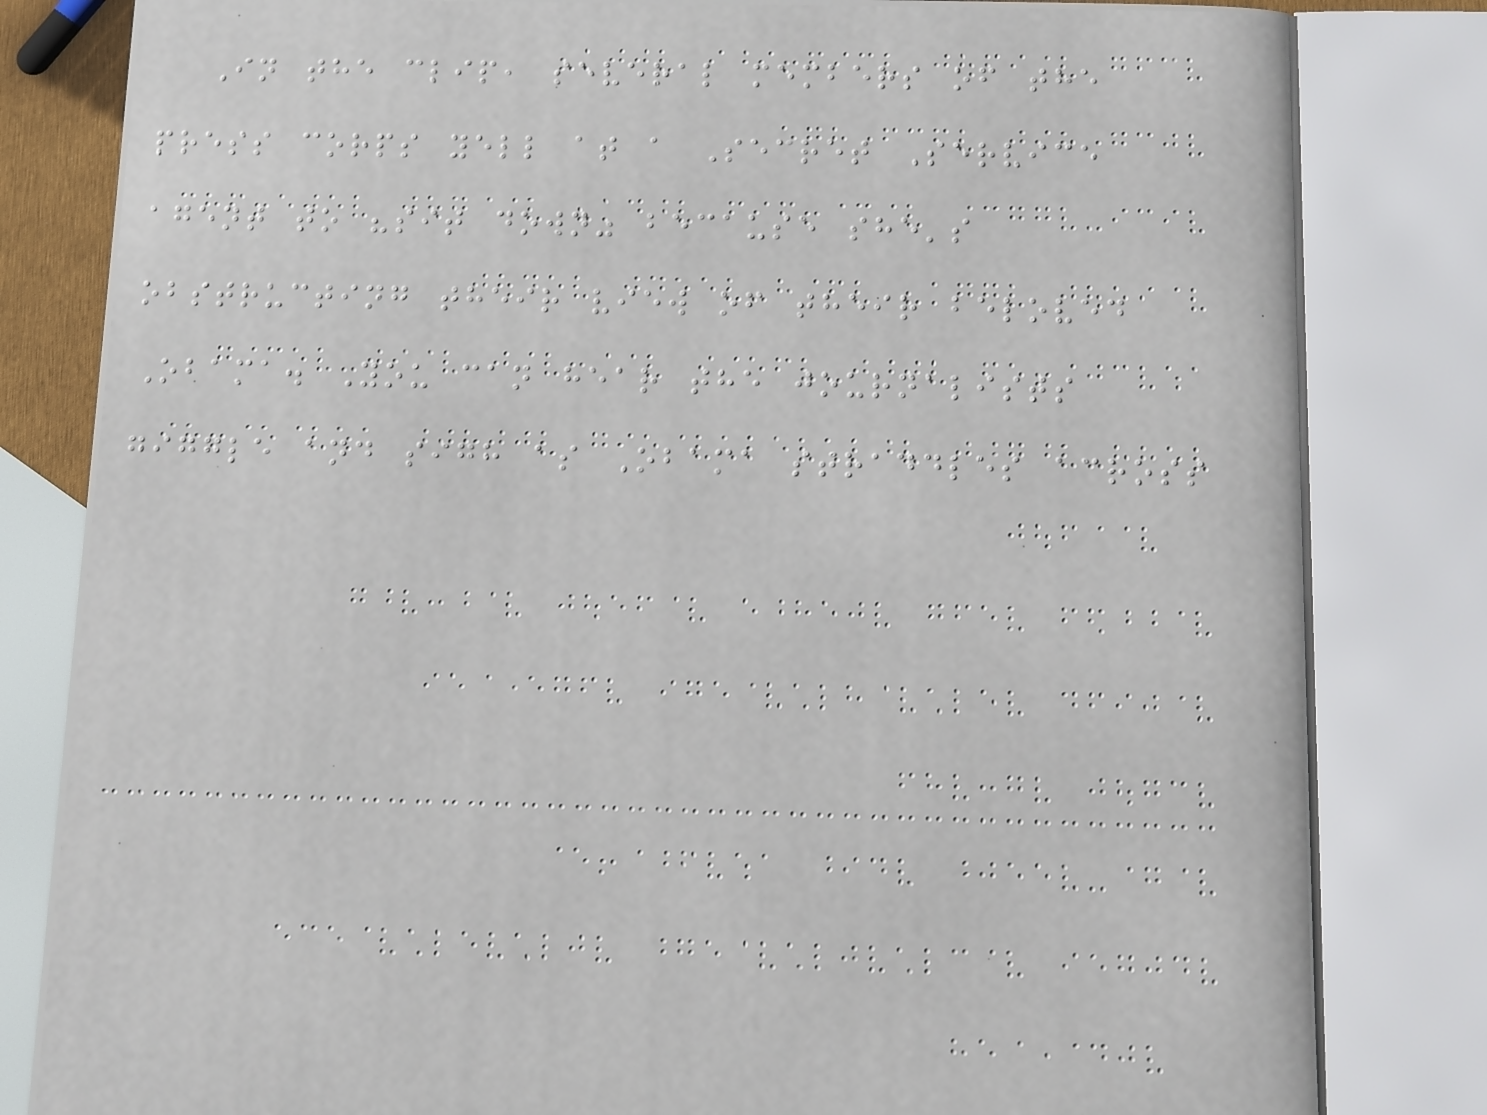In the clip, several members of the
press corps yell at a Secret Service
agent to "sit down" because she's
obstructing their view of their beloved
Obama. You can hear the journalists
giggle and sigh as Obama straddles across
